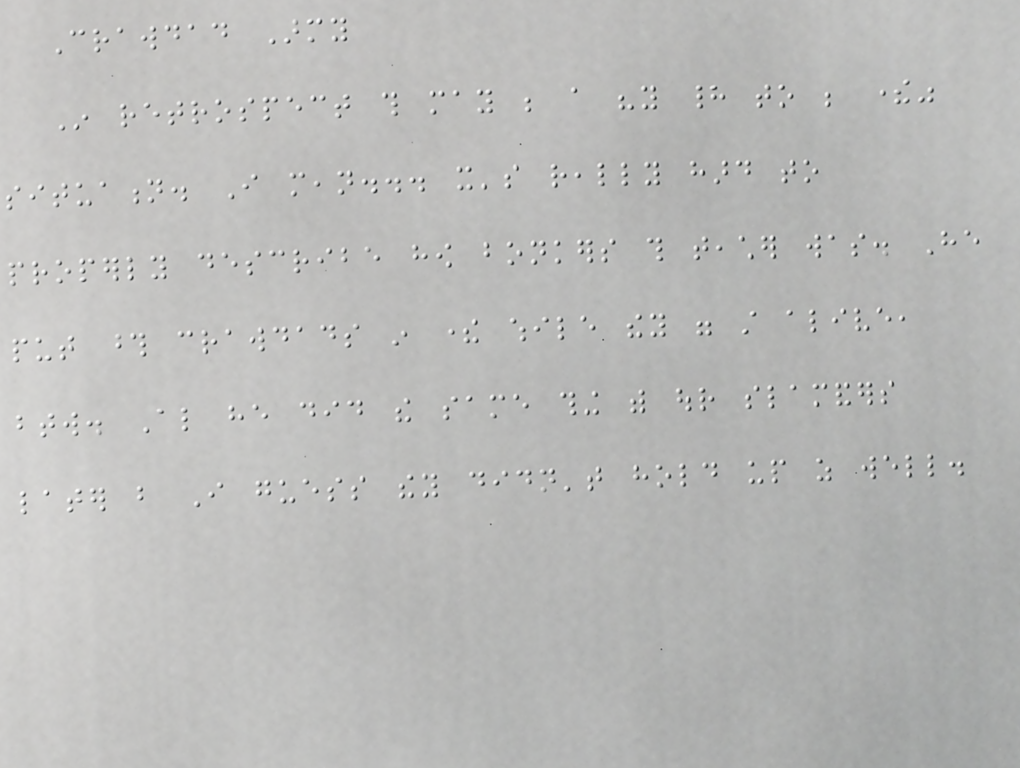Crawdad Army
In retrospect this may be a "you had to be there"
situation. I mean... it's really hard to
properly describe how bonkers this teacher was. He
put those crawdads in there while they were still alive,
btw. Also he did the same thing with our slamanders
later but I guess they didn't hold up as well.
